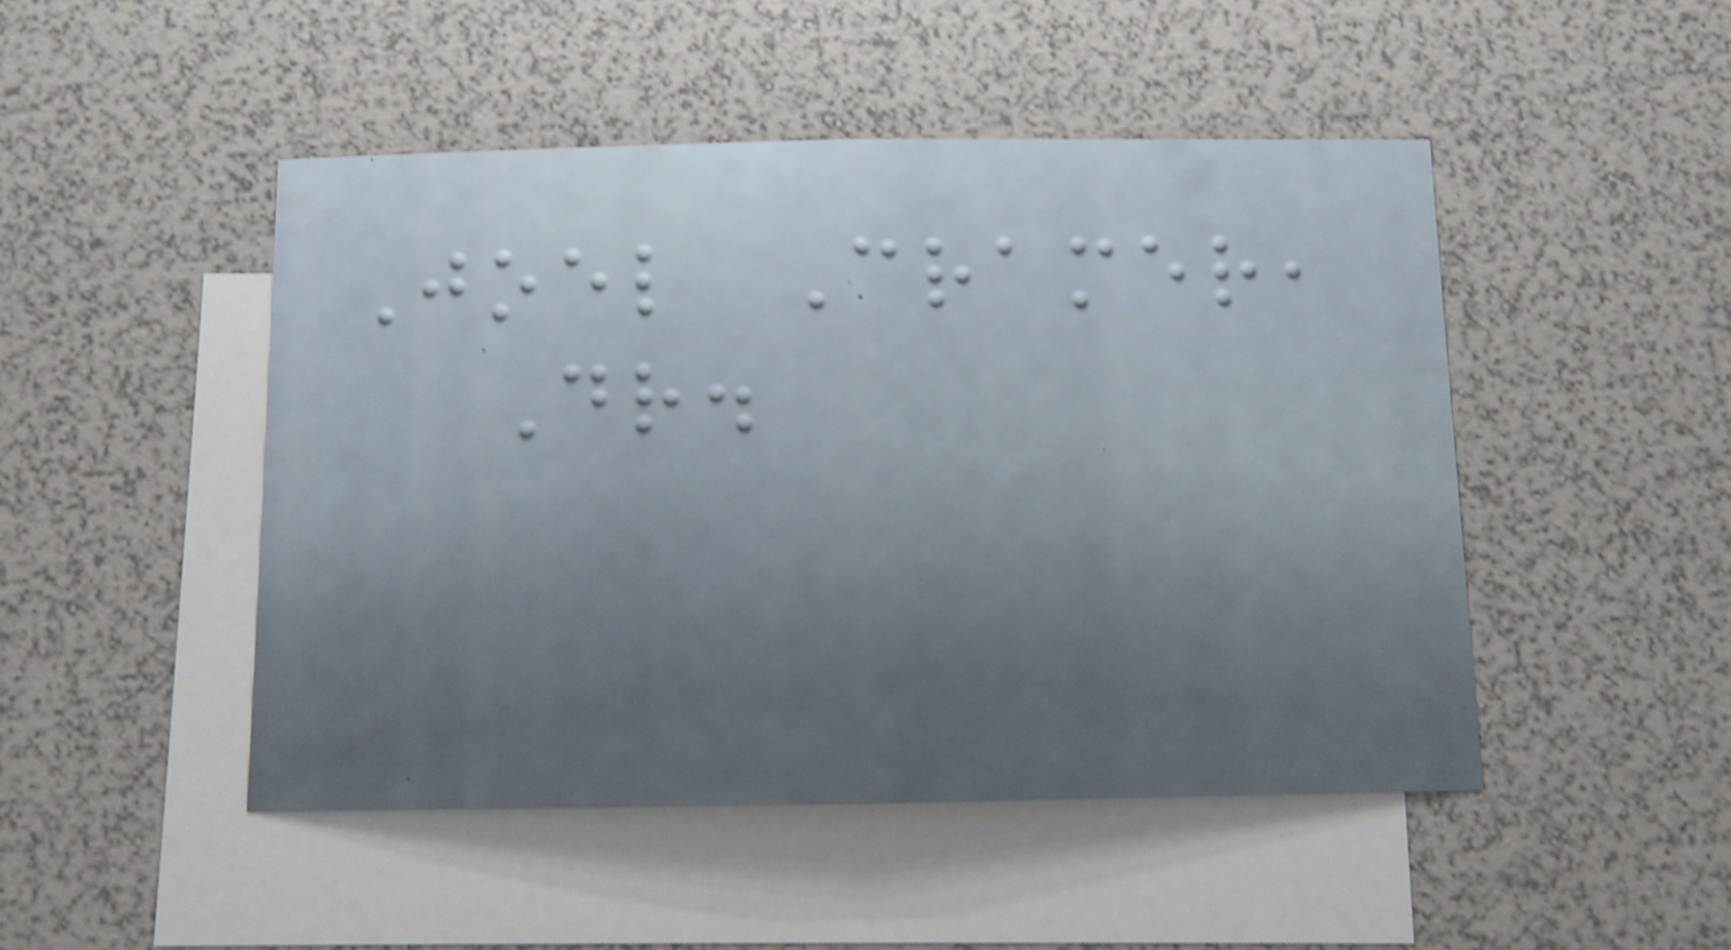Joel Cramer,
Dr.
